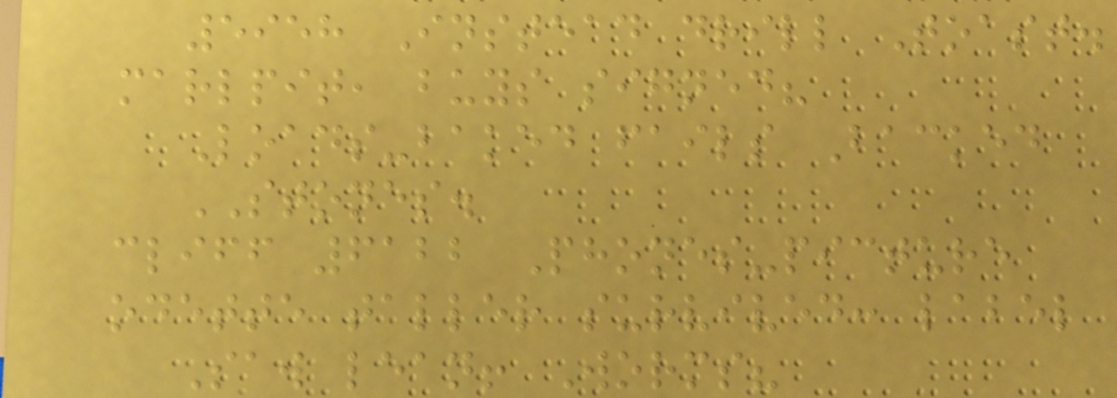5958 Instead drill Toast.
marlpit, buys signed?
Loads-baked fails Backed
STONES.
cliff 6122 Phones-picture
odette taller survived: label
Saw lean! Worms?
